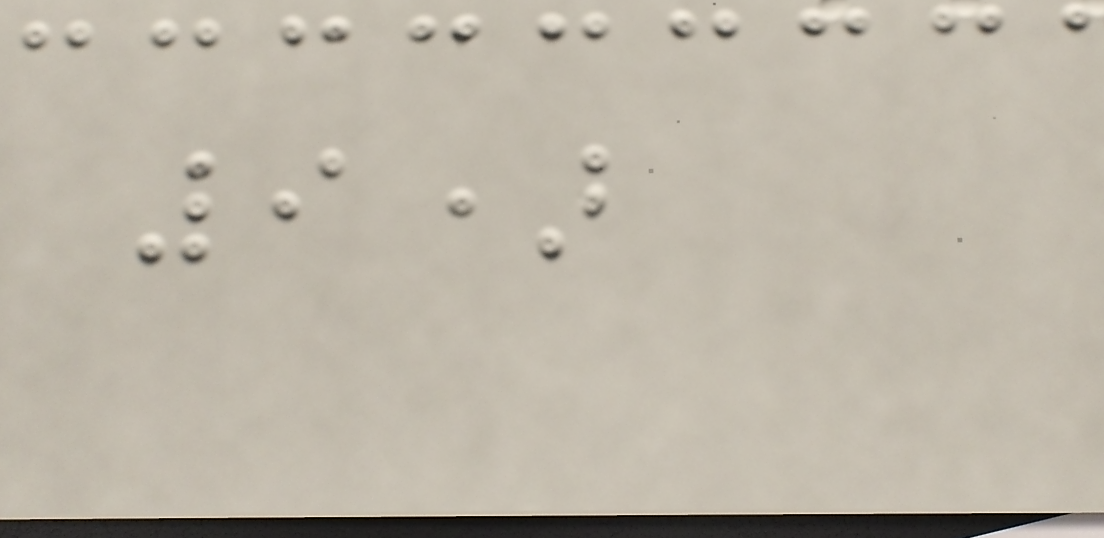9)
